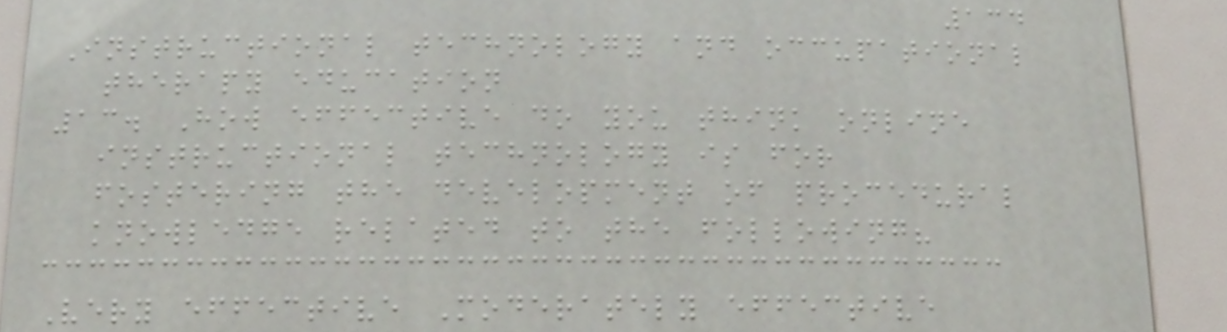134
Instructional technology and occupational
therapy education
13. How effective do you think online
instructional technology is for
fostering the development of procedural
knowledge related to the following?
Very effective Moderately effective
